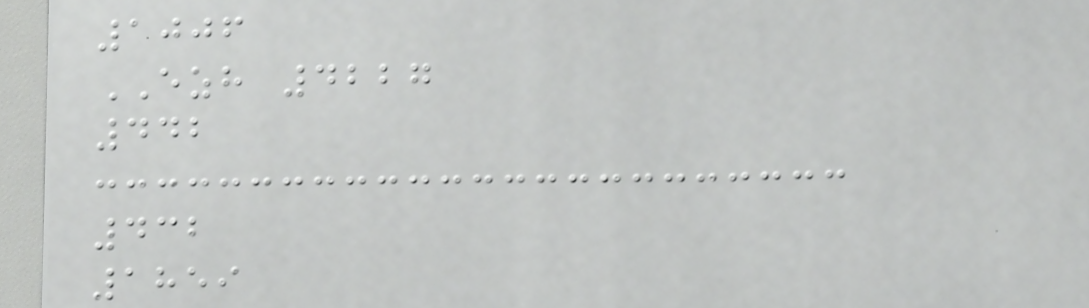1006
EZH 4227
442
432
1859
